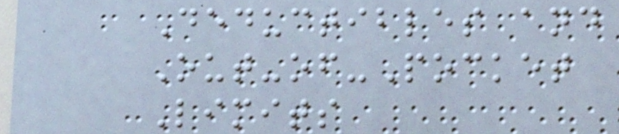Deductibles and
Out-of-Pocket
Limits
